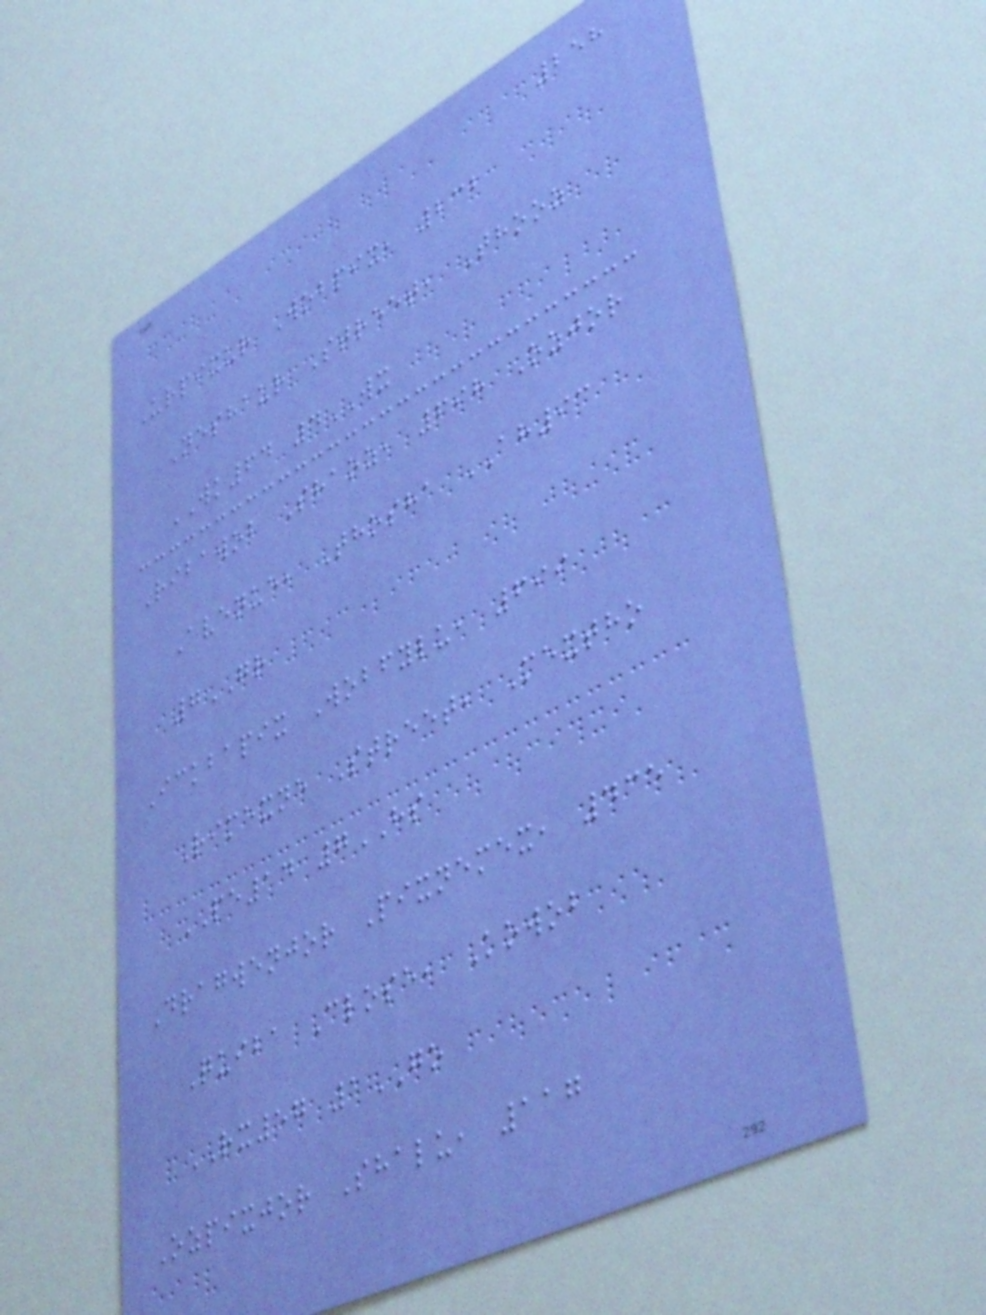258
Urpixur Wobpix, 232
Neshaur Street, Thooz
WK64 4WX
Ribawob Shaoz, 698 Ozjor
Avenue, Thosha AH93
7GR
Ickbapix Wobfylu, 699
Rimexne Street, Mextho
PE14 7HS
Dragwenjor Pixnemex, 435
Quiba Close, Kowob
RX57 1GO
Ozpixjor Shalu, 117
